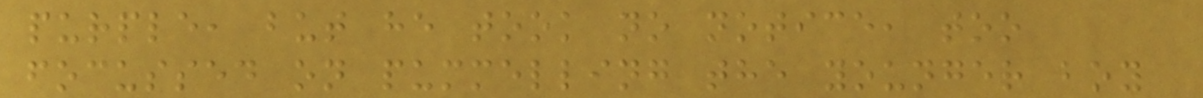purple, but he took no notice, too
focussed on pummelling the younger boy
